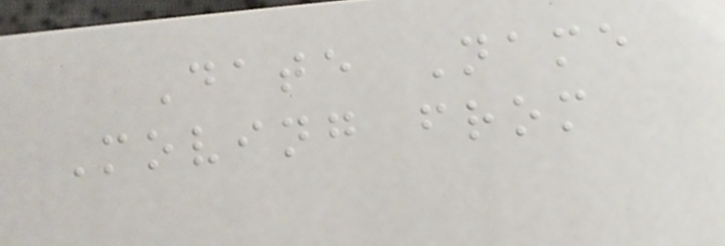Date Name
Moving from
